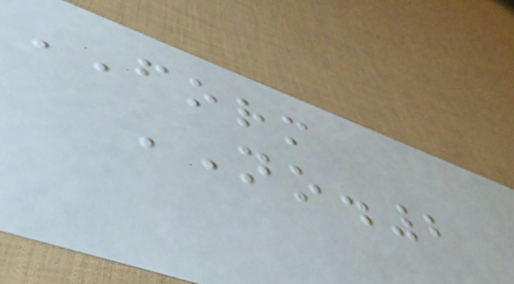FORM
NO.2
